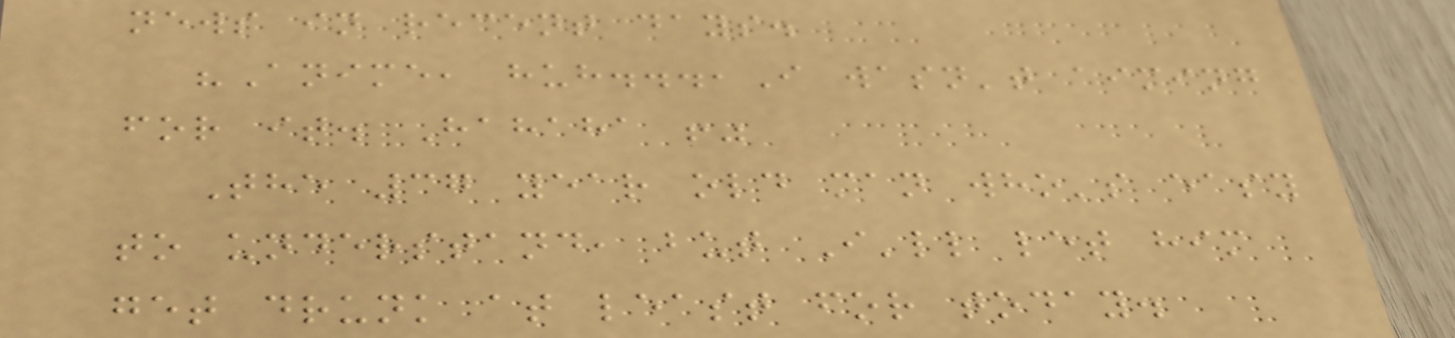news in recent days.
"Anime, huh...,I wasn't aiming
for it. Hahaha !"
The 37 year old man who's easy
to understand, but I'll let him
get drunk at least for today.
